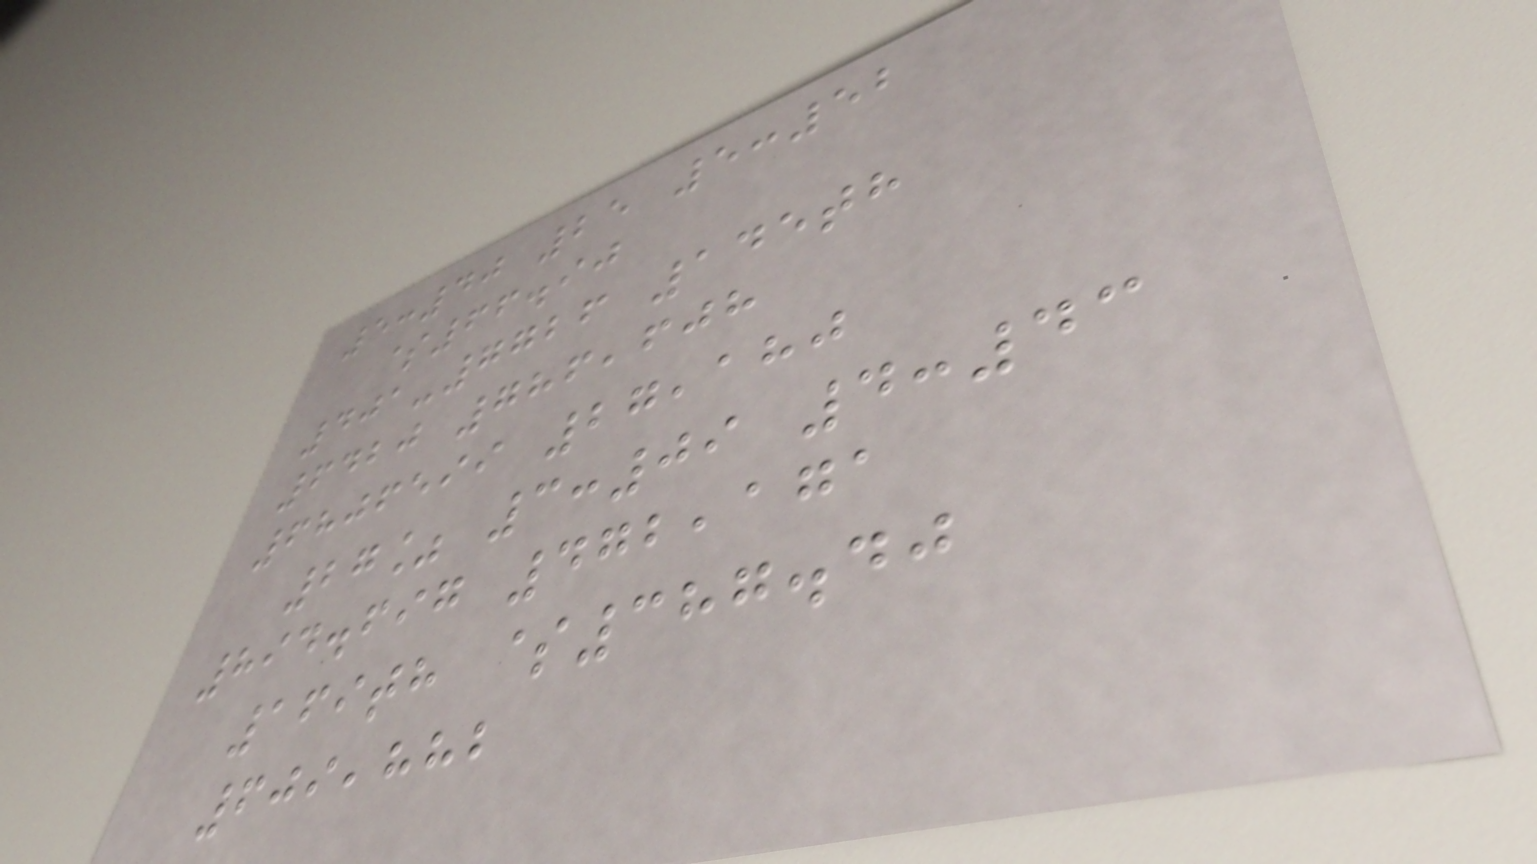5:40 25 5:52
$66.90
401-7726 145th
6420 786,608
6806599 27,180
27% 3:09 4:43
894.697 472,171
169th $387.40
609,882
